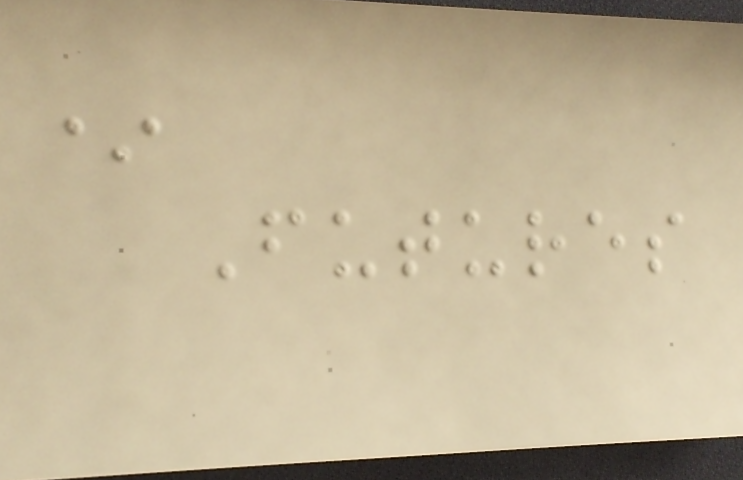*
Futures
